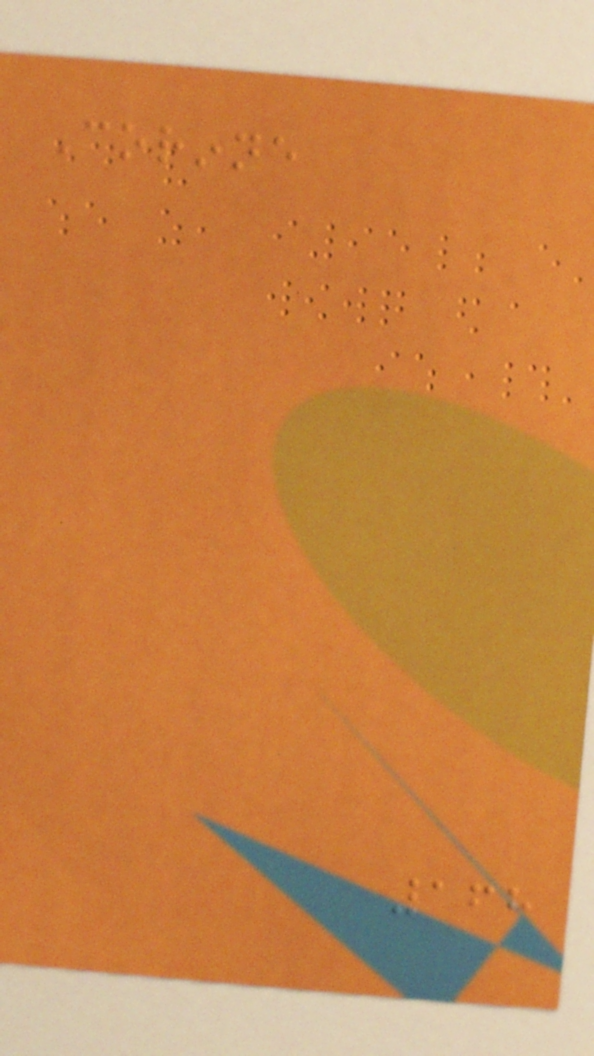Corinne
168
